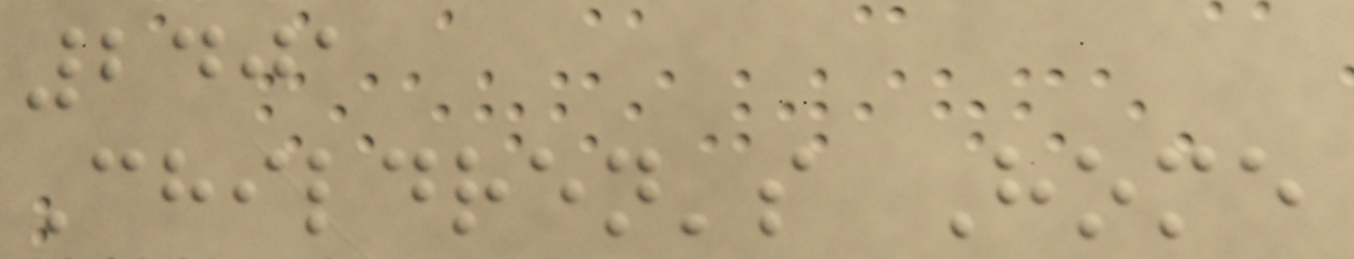2401
Children's Home
